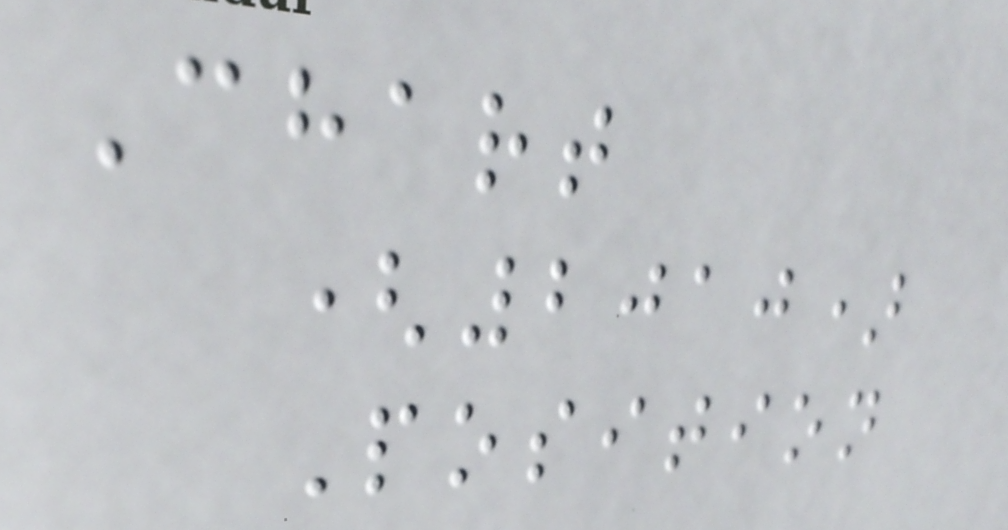Chart
(2010)
Position
